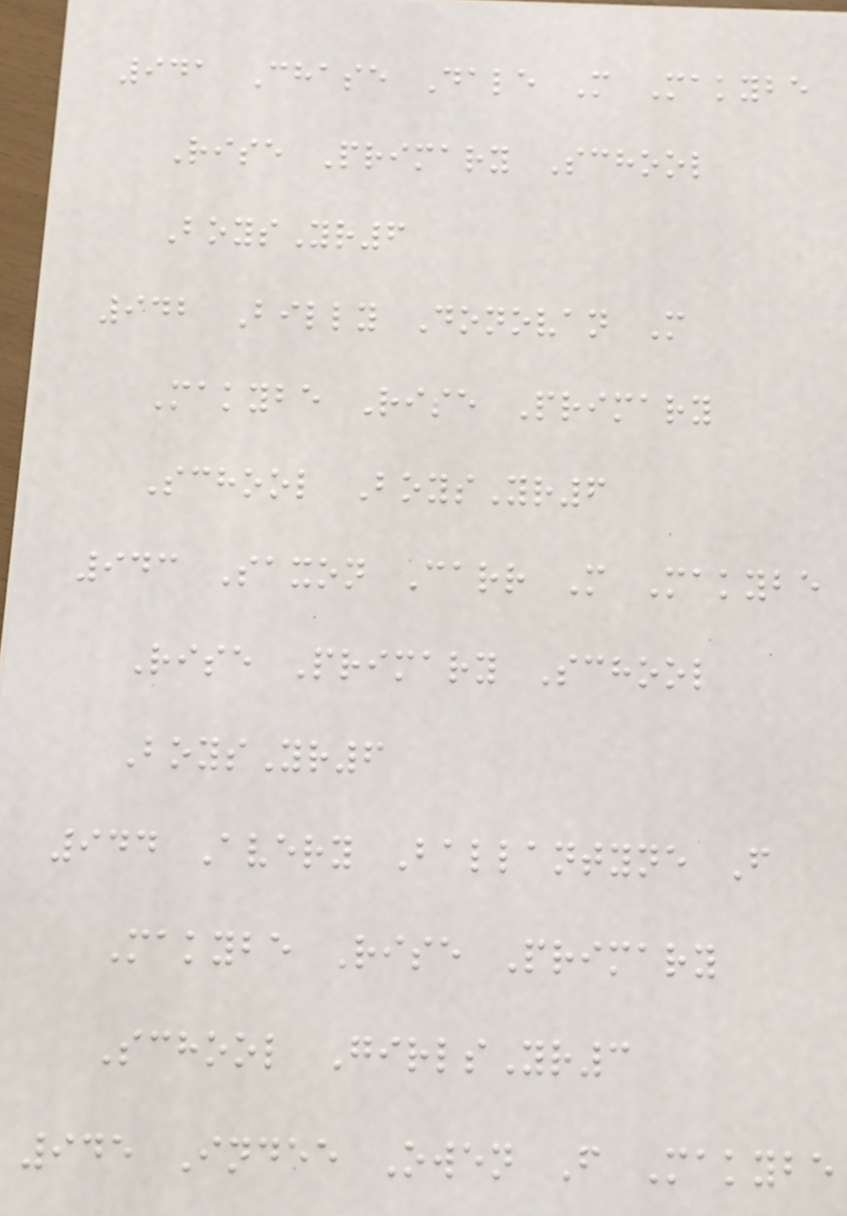941 Chase Dale M Makybe
Rise Primary School
BoysYr6
942 Billy Donovan M
Makybe Rise Primary
School BoysYr6
943 Saxon Carr M Makybe
Rise Primary School
BoysYr6
944 Avery Ballantyne F
Makybe Rise Primary
School GirlsYr3
945 Indee Owen F Makybe
